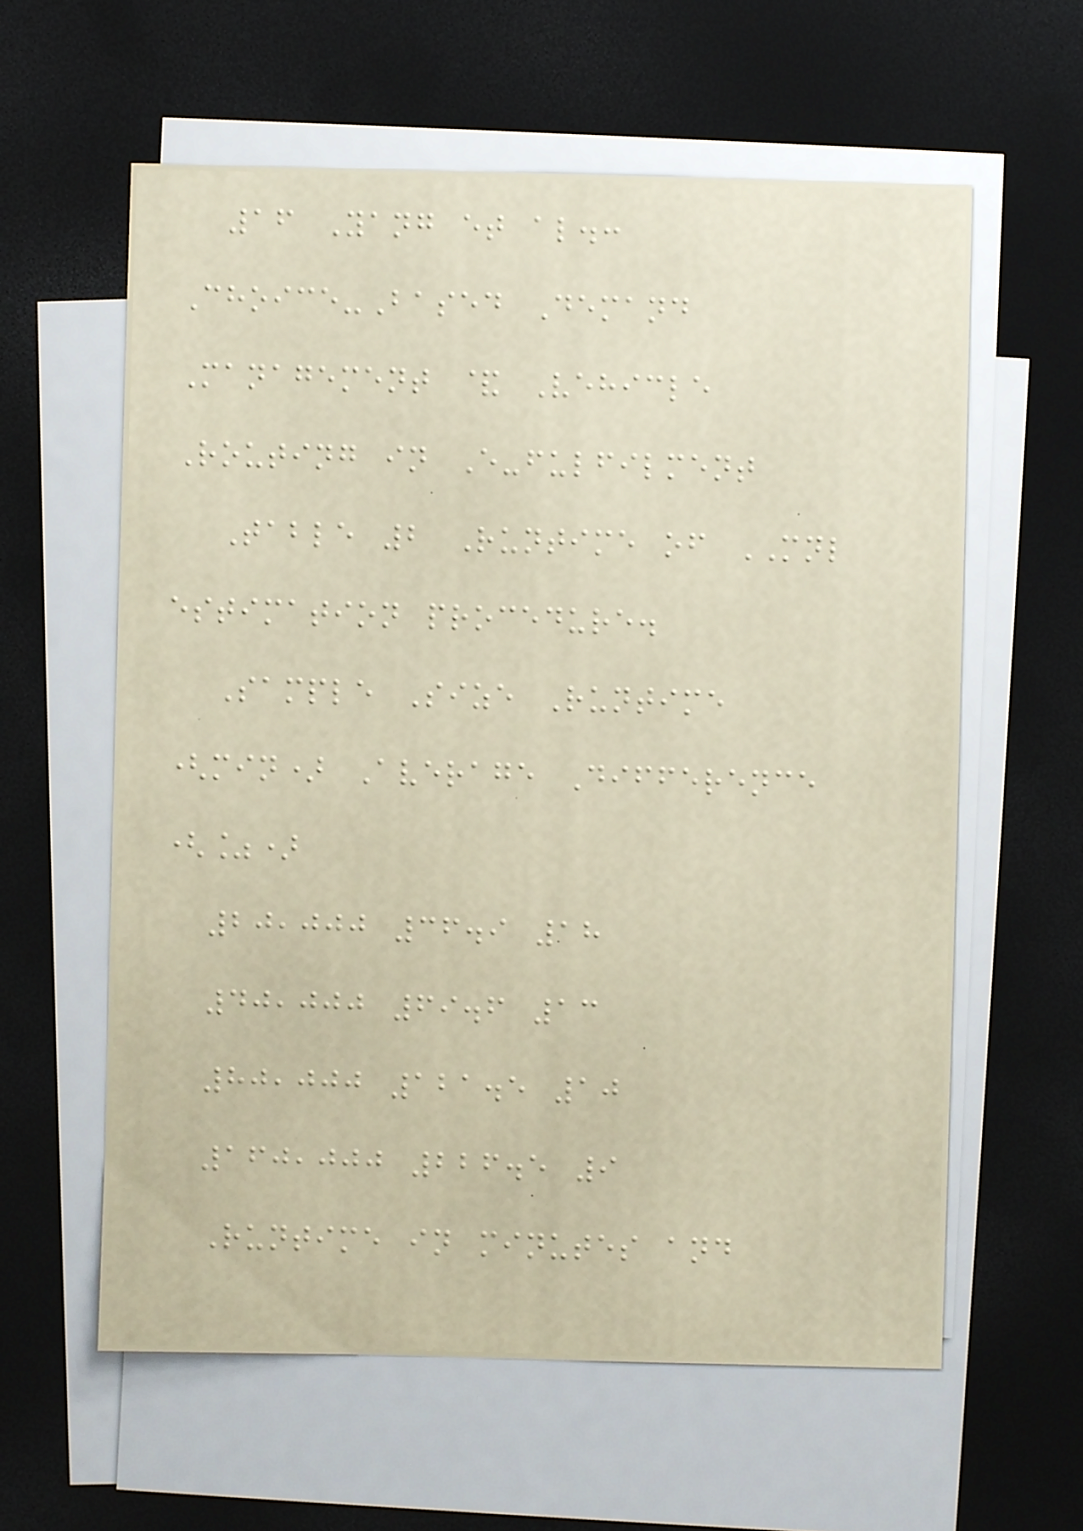16 Yang et al.:
Choice-Based Demand
Management & Vehicle
Routing in E-fulfilment
Table 2 Runtime of MNL
estimation procedure.
Sample Size Runtime
(min) Average Difference
(%)
20,000 36.9 18
40,000 69.6 13
80,000 121.5 10
160,000 226.5 9
Runtime in minutes and
